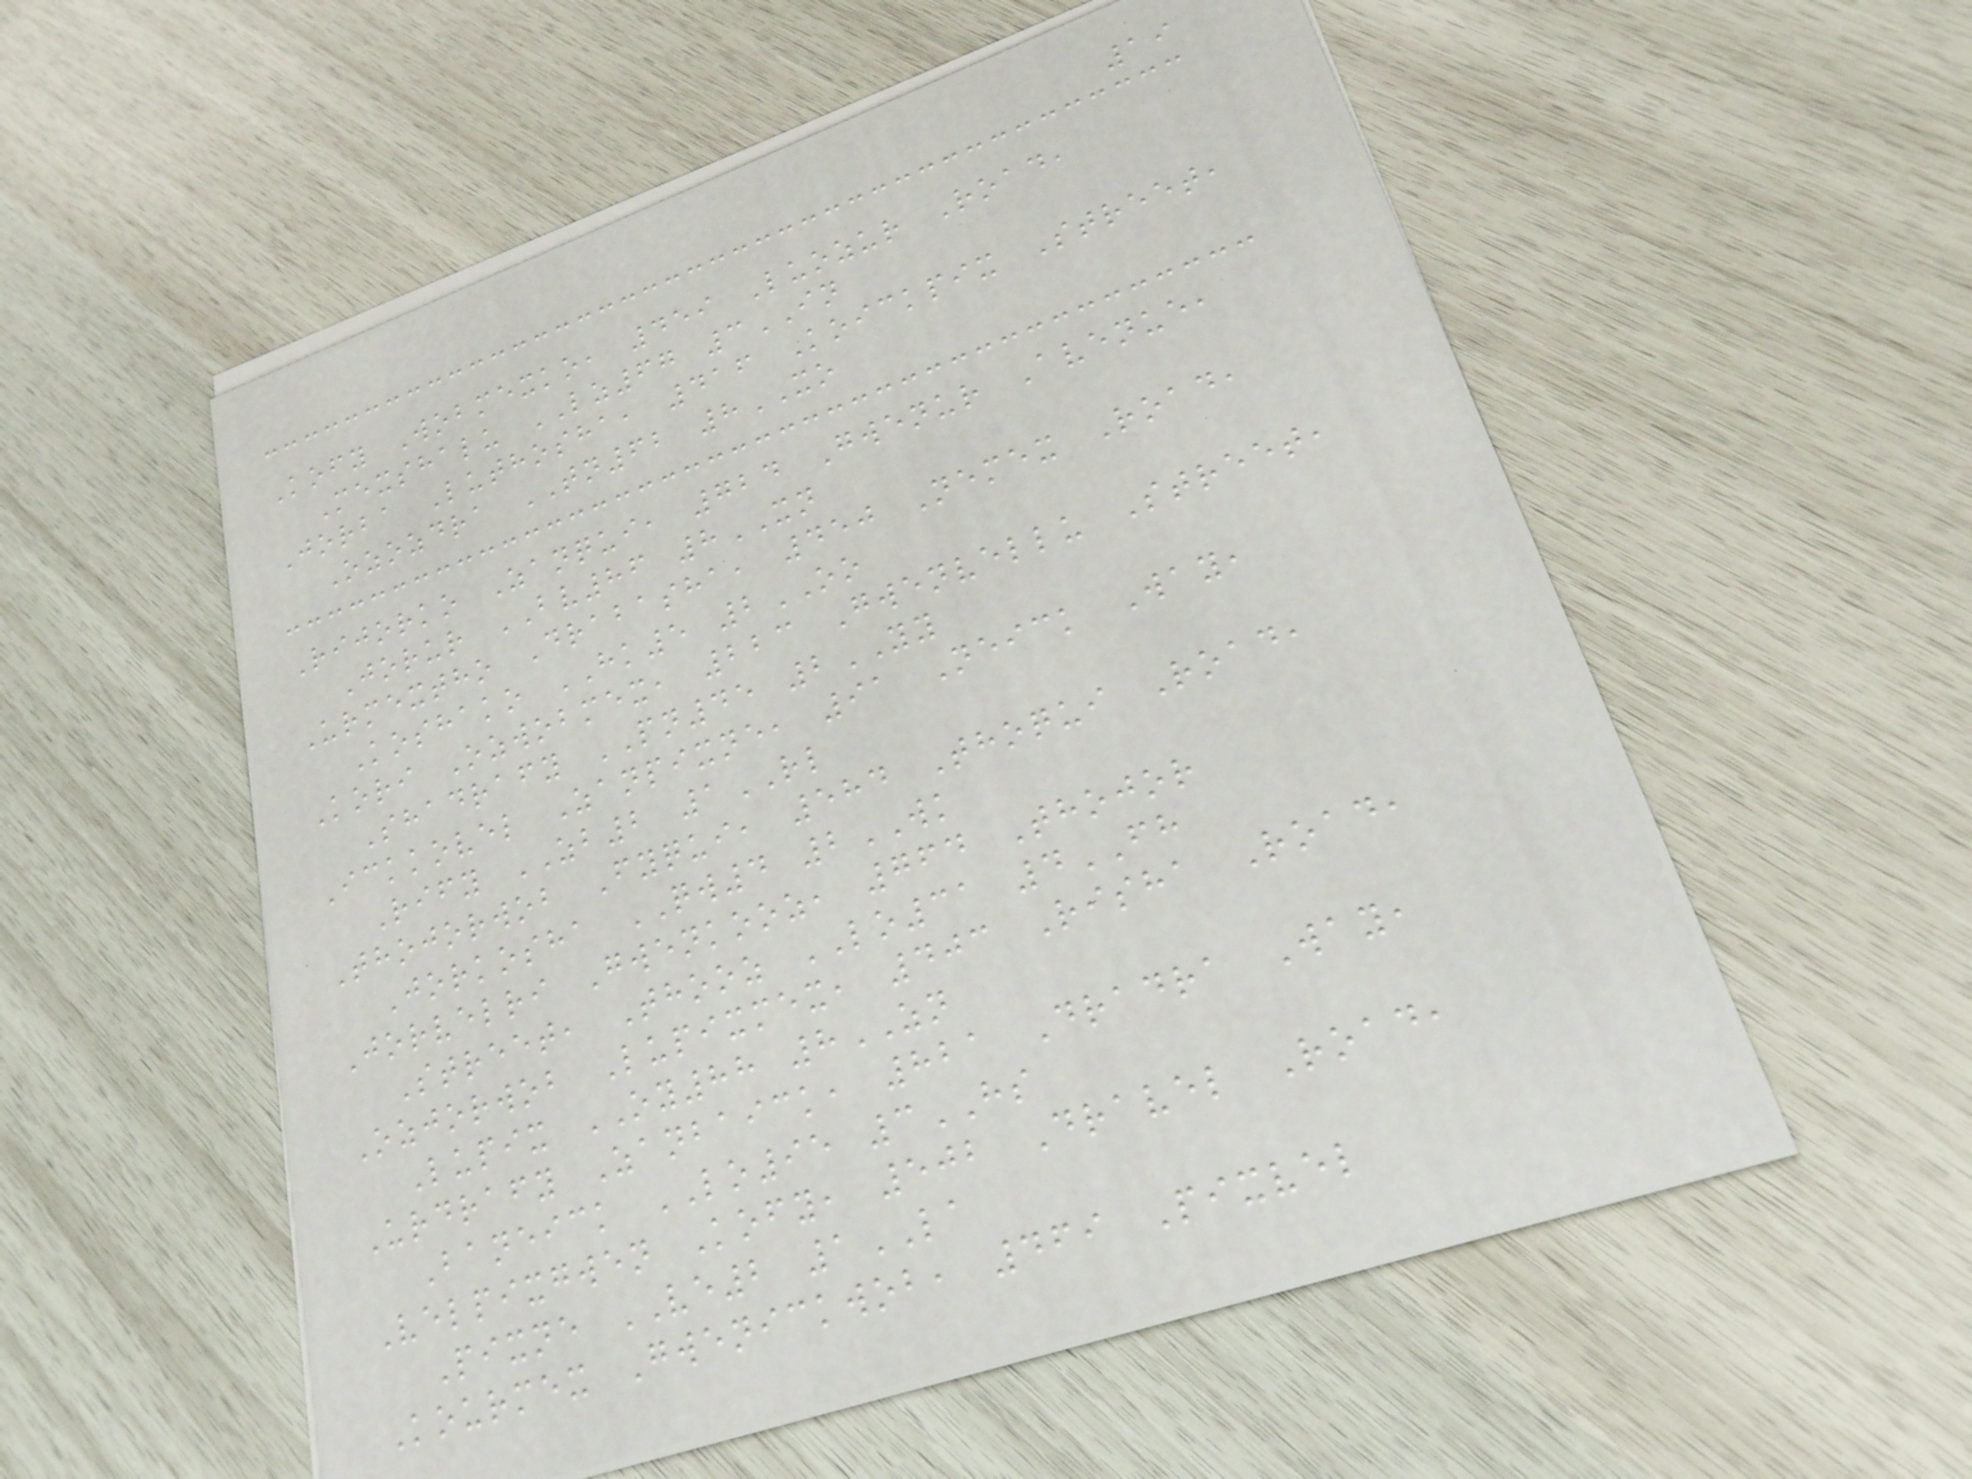19
Kofy Wobmexko, 459 Luozur Road,
Mexshalu LZ67 3IN
Jorba Luthosha, 416 Koickpix Street,
Ozozdra TN62 8XO
Rijorko Zanqui, 724 Gwenur Avenue,
Jorur BV86 8XN
Urmextho Drabasha, 450 Nemex Road,
Koshako HK5 2OO
Kori Ozwobmex, 223 Gwenvellu Street,
Shadrafy PN45 2YY
Ickkovel Zanpixne, 91 Neick Way,
Rify ZB2 1RL
Thojorwob Fyqui, 584 Thoqui Road,
Jorkosha QW4 2WK
Jorvelri Gwenkooz, 764 Thojor
Street, Thooz LO31 4FH
Ozjorwob Lupixmex, 403 Risha Road,
Lupix OY88 8ZN
Urdrafy Zanbaick, 821 Dradra Way,
Baneick LO95 3HS
Velpixgwen Kofy, 502 Dravel Road,
Pixne VE2 1LA
Kourmex Gwenickwob, 469 Pixvel
